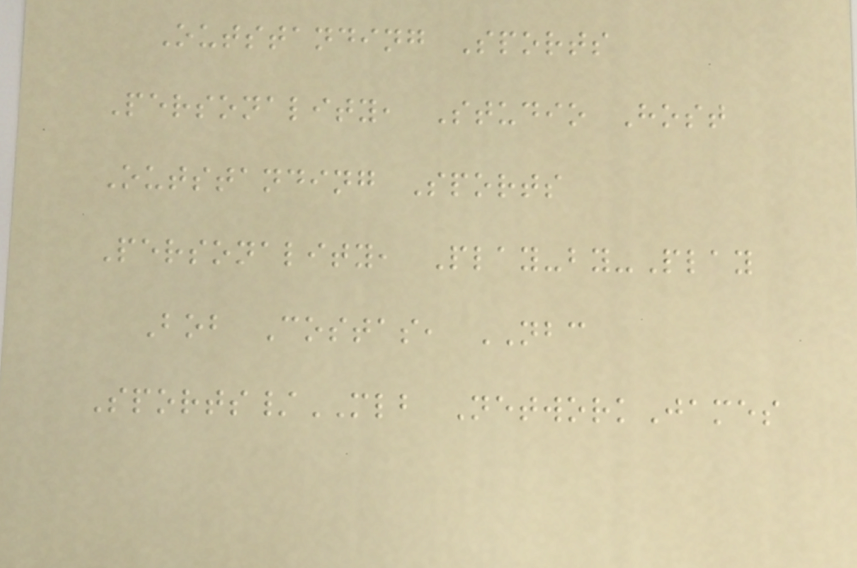Outstanding Sports
Personality, Studio Host
Outstanding Sports
Personality, Play-by-Play
Bob Costas, NBC
Sports/MLB NetworkJames
